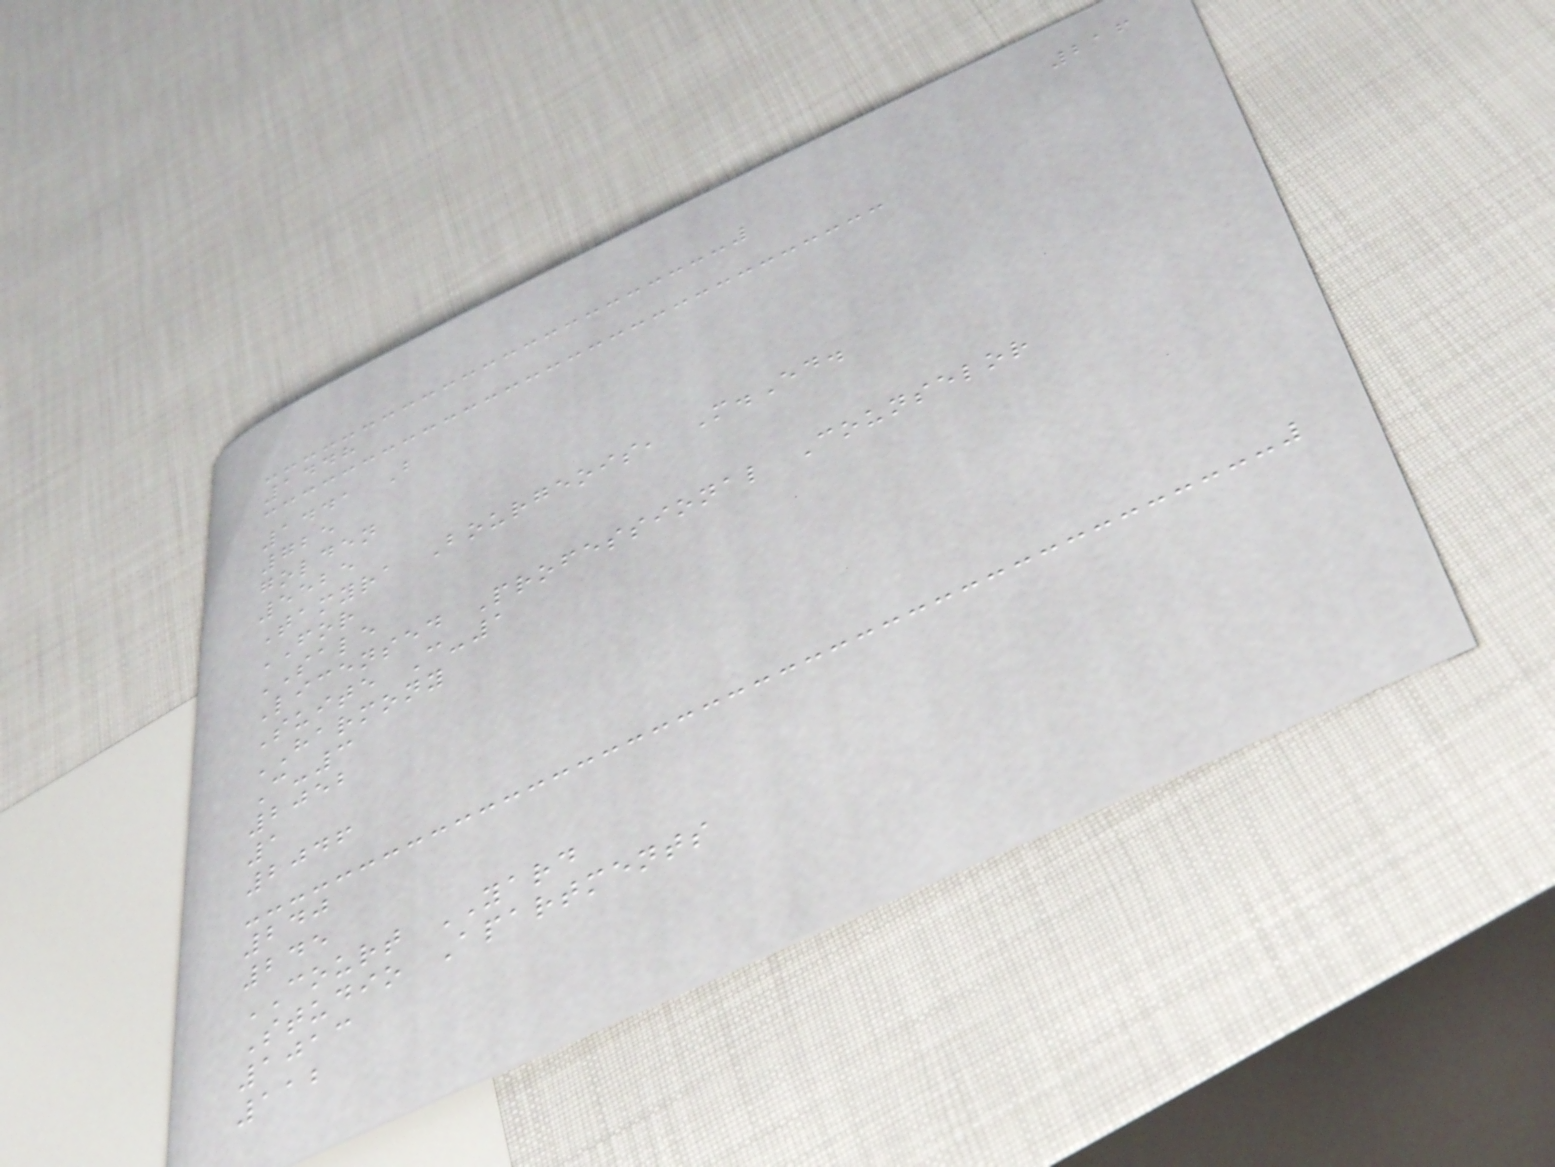216
1448
1441 B
725
golden
5525
Tamyra Bourgeois, M.Ed.
FOR
SALE
Licensed Professional Counselor
Suite C-1
HARMONY
C-3
2052
1
2046
240
245
COURT YARD
Studio Apartments
1013
112
